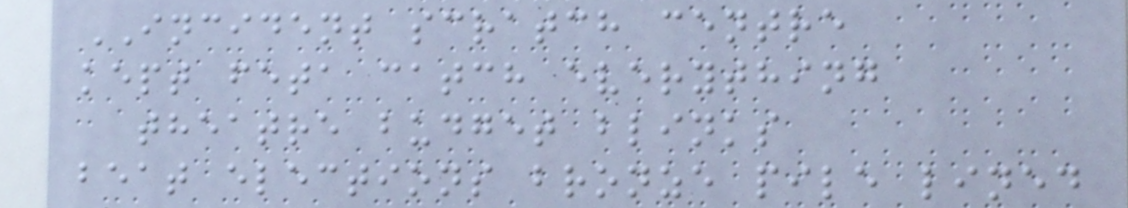INCIDENT scratch centre
kept feta catch everything
theatre budget blinks
beat elections bronze pile lined
